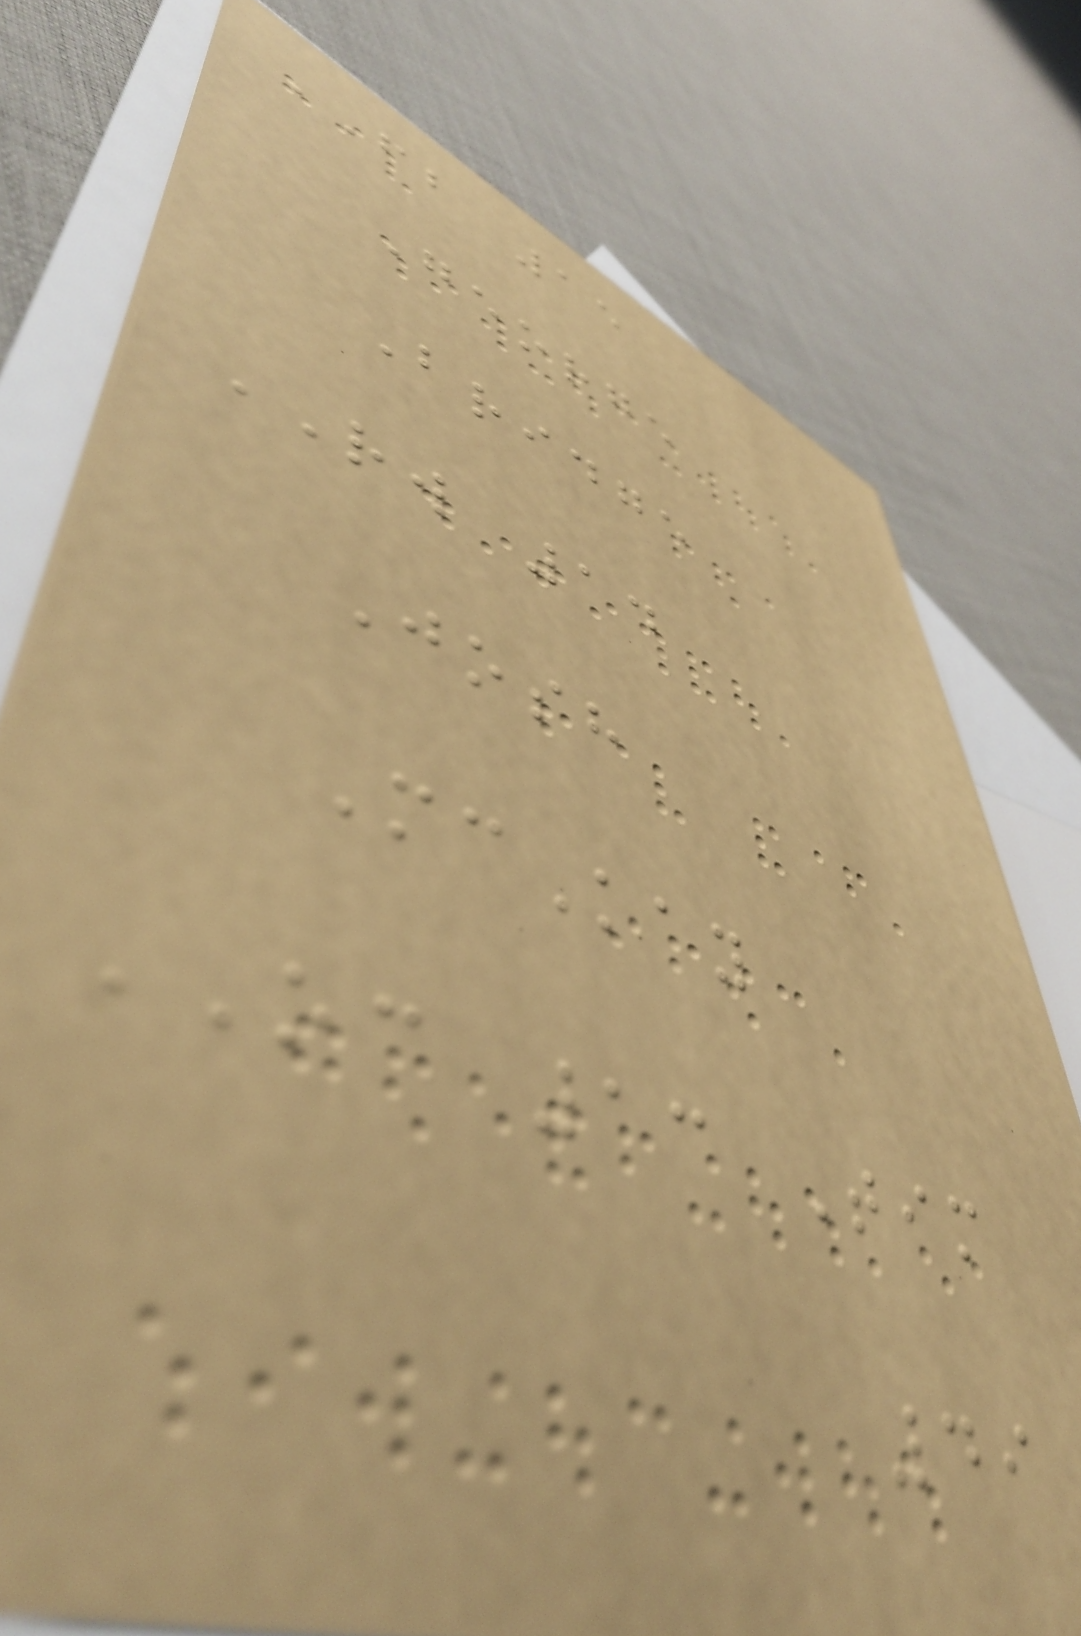FB 15
George
Bridge
RW 14
Josh
McKay
OC 13 Tim
49
